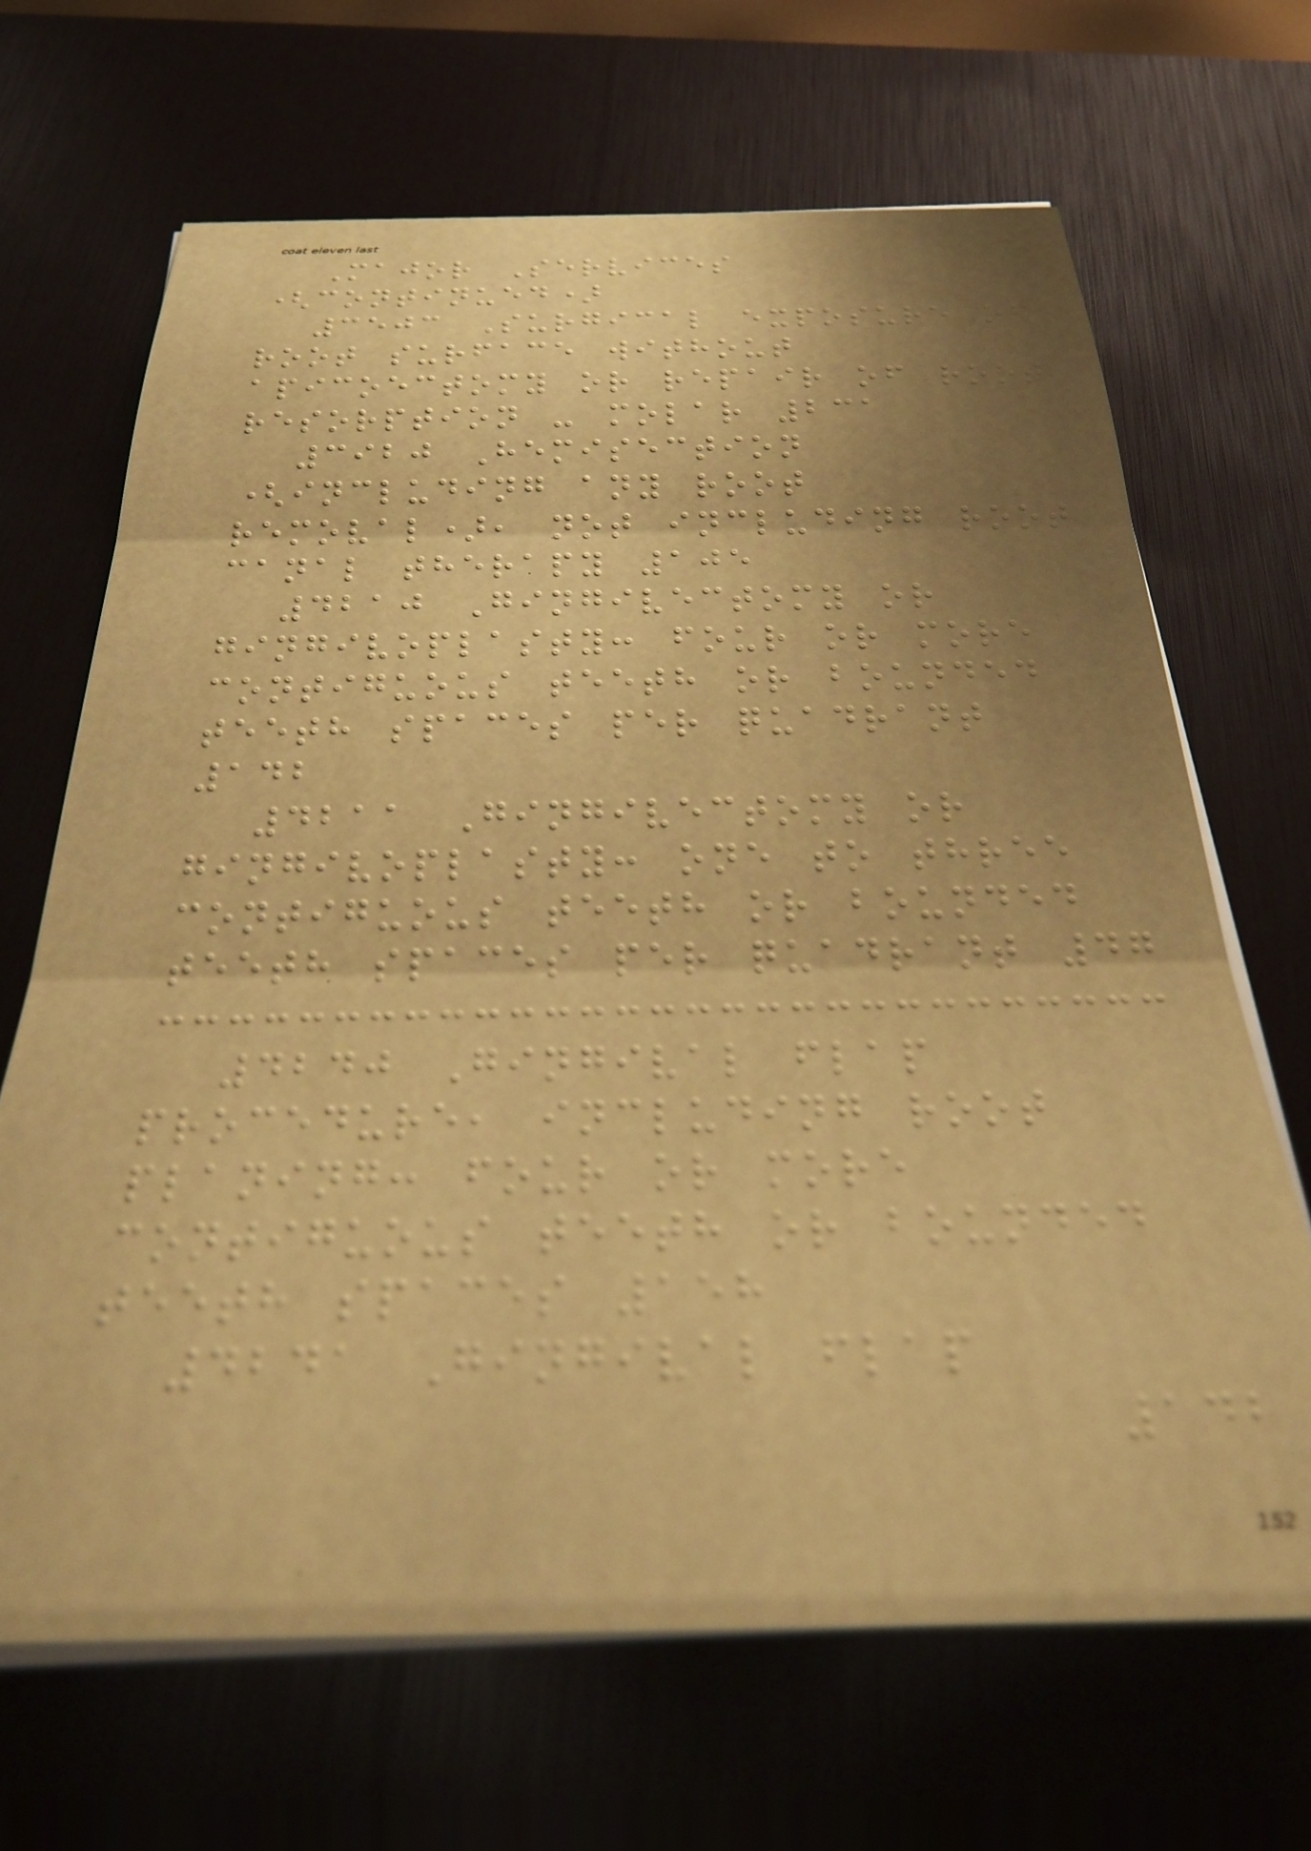Major Services
(continued)
3503 Surgical exposure of
root surface without
apicoectomy or repair of root
resorption - molar 231
3920 Hemisection
(including any root
removal), not including root
canal therapy 105
4210 Gingivectomy or
gingivoplasty: four or more
contiguous teeth or bounded
teeth spaces per quadrant
142
4211 Gingivectomy or
gingivoplasty: one to three
contiguous teeth or bounded
teeth spaces per quadrant 47
4240 Gingival flap
procedure, including root
planing: four or more
contiguous teeth or bounded
teeth spaces 158
4241 Gingival flap
142
